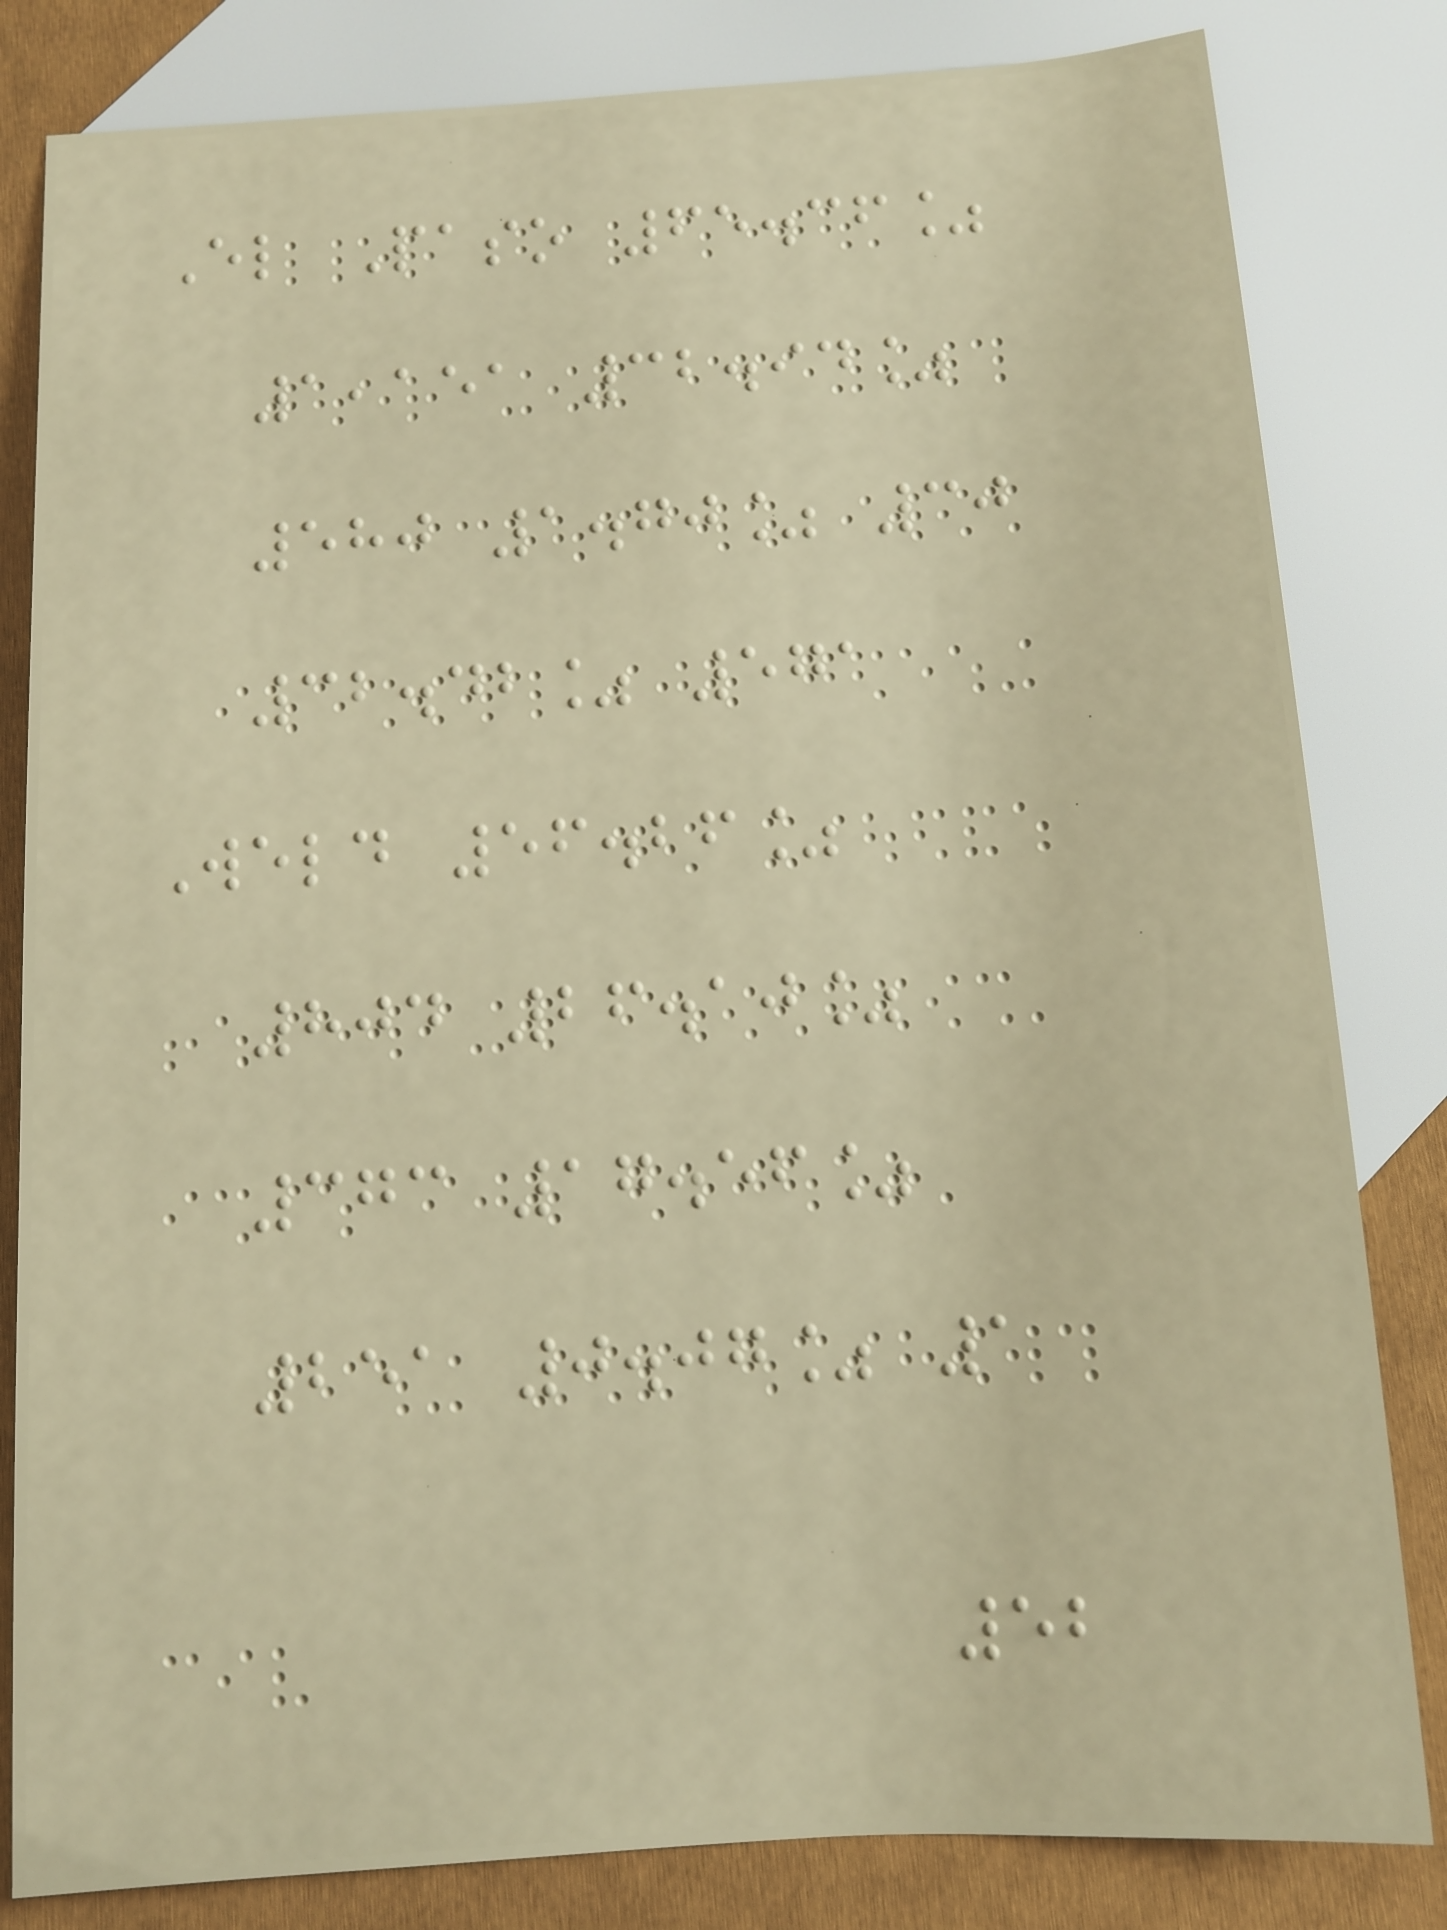El Paso 65.36%
1,151 32.94%
580 1.70% 30
32.42% 571
Weld 56.26%
804 26.10%
373 17.56%
251 0.07% 1
52
